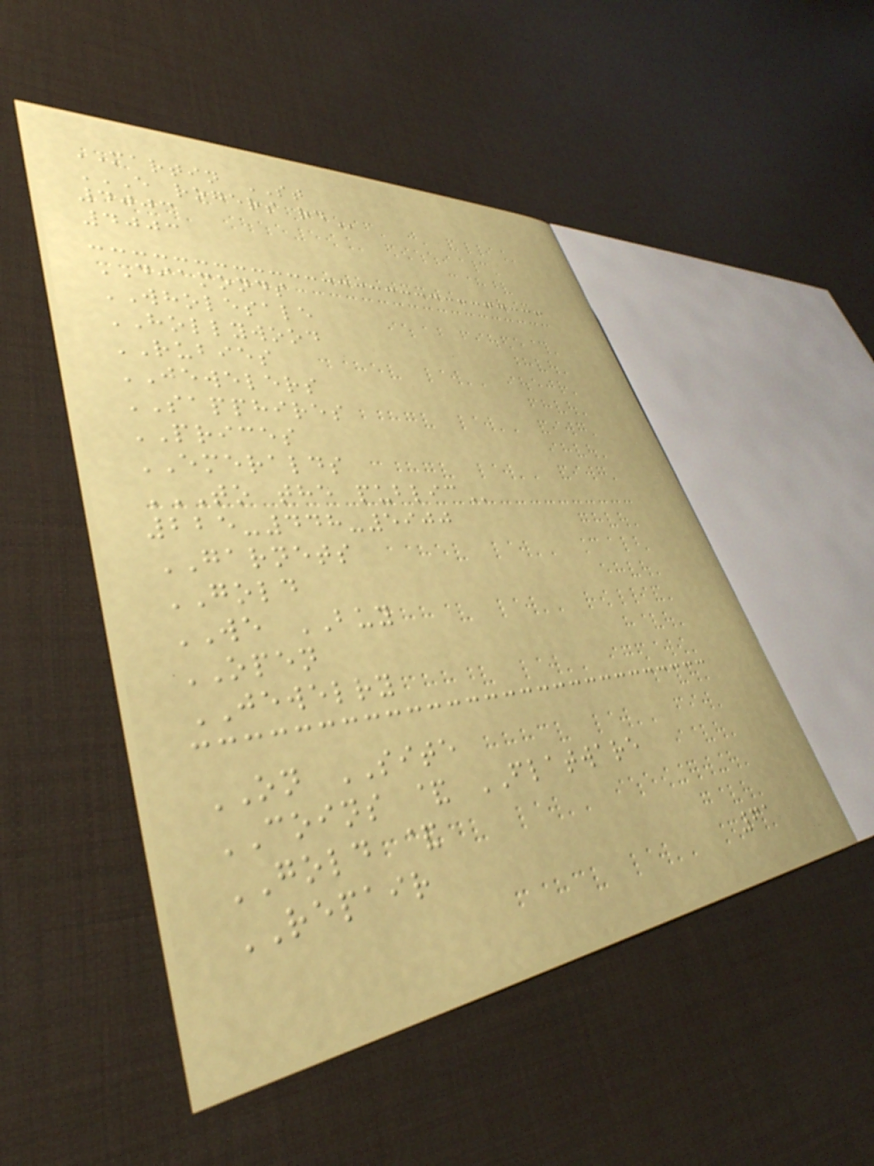MARTIN ST
E ROGERS RD
4003
4003
DIAMONDS
WHOLESALE
HOLLYWOOD
RUBIES
JEWELERS
SAPPHIRES
PRICES
EMERALDS
TO THE PUBLIC
225-448-5900
GARNETS
GOLD
WE BUY
OPEN
JEWELRY
ON SITE
COINS & FLATWARE
GOLD &
REPAIR
61
